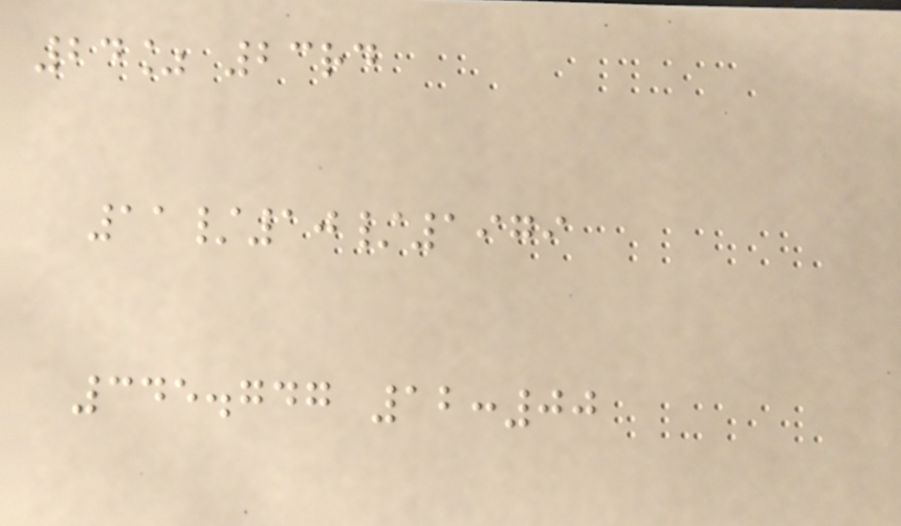24% 23rd
11/10/1979
345.747 12:00
